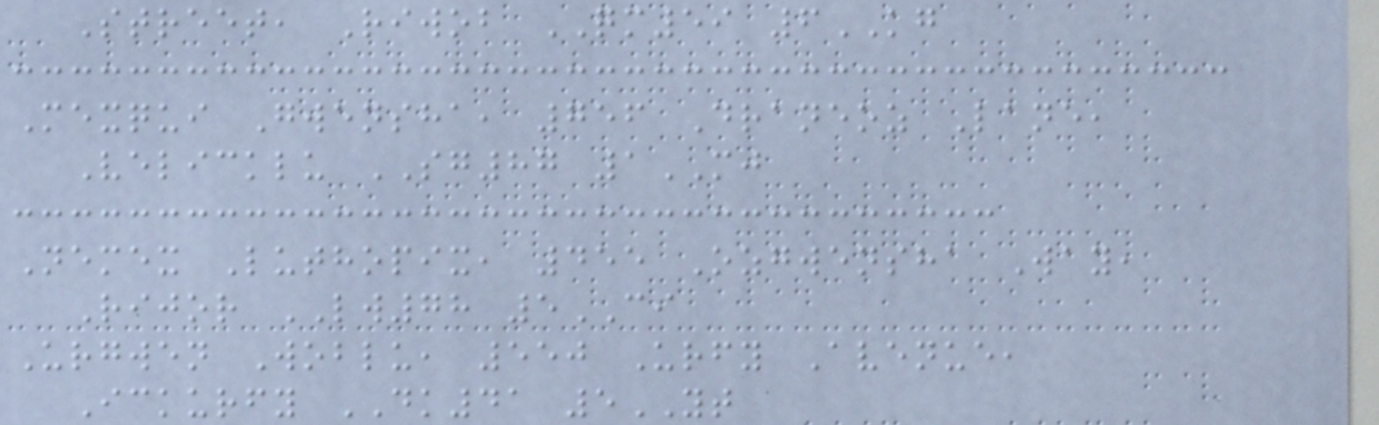Street, Riwob QM59 6KG
Mexqui Gwensha, 756 Draneoz Lane,
Velicklu SG87 1MJ
Nemex Luthopix, 455 Ozgwensha Way,
Rijor LW78 5CI
Urgwen Woblu, 550 Urfy Avenue,
Ickurfy DK41 5YT
